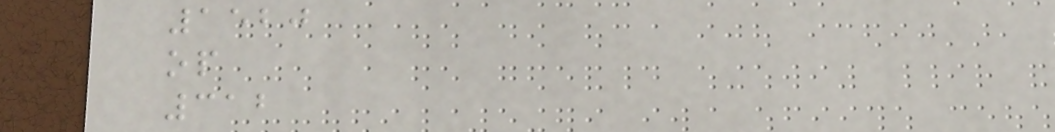1520
op
312
